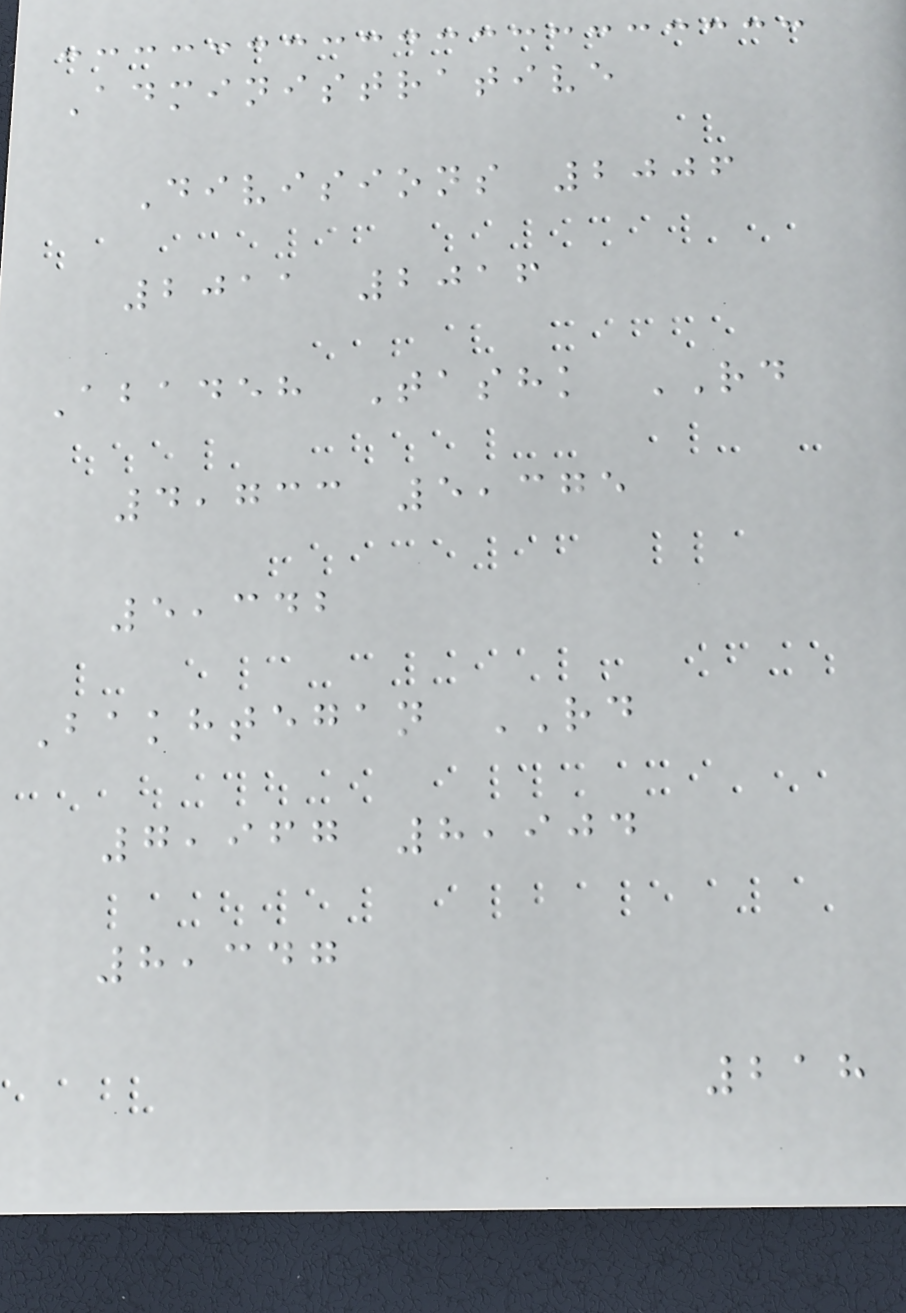Administrative
Divisions 2006
2011 2016
Abadeh Tashk RD
4,733 5,375
5,342
Bakhtegan RD
7,967 8,904
8,347
218
